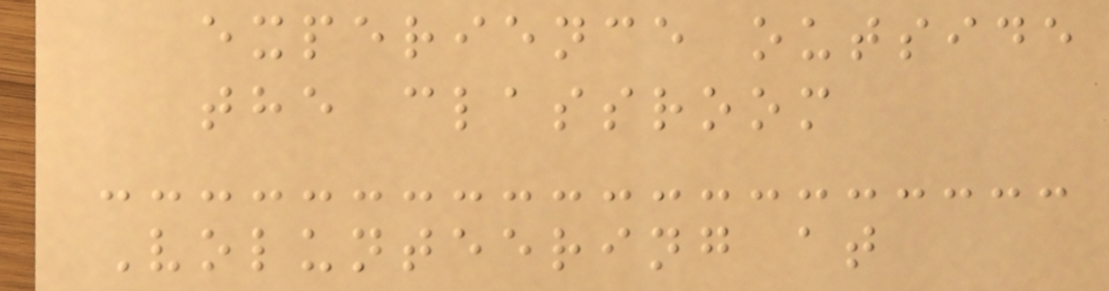experience outside
the classroom
Volunteering at
